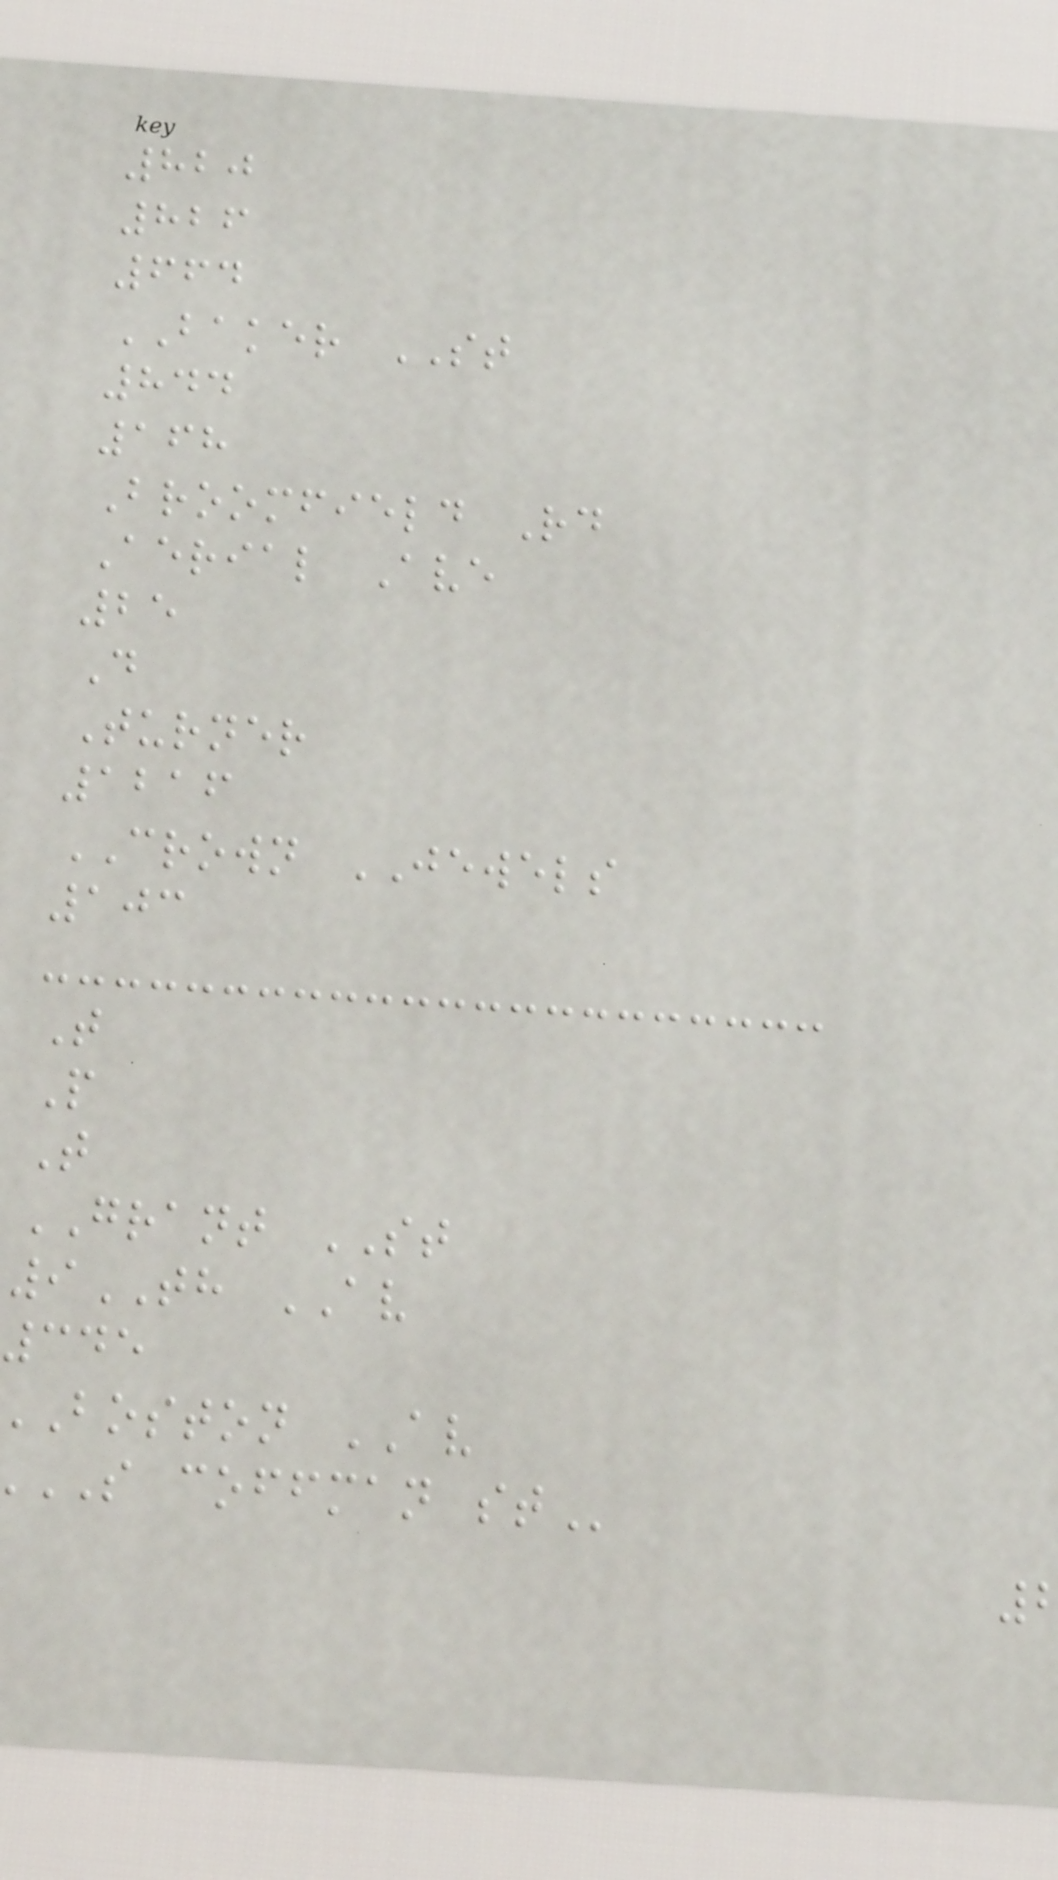820
826
664
BAKER ST
844
168
Broomfield Rd
Aerial Ave
25
D
Turner
1216
CROWN JEWELS
103
T
P
T
GRANT ST
9TH AV
345
boston AV
S coffman
